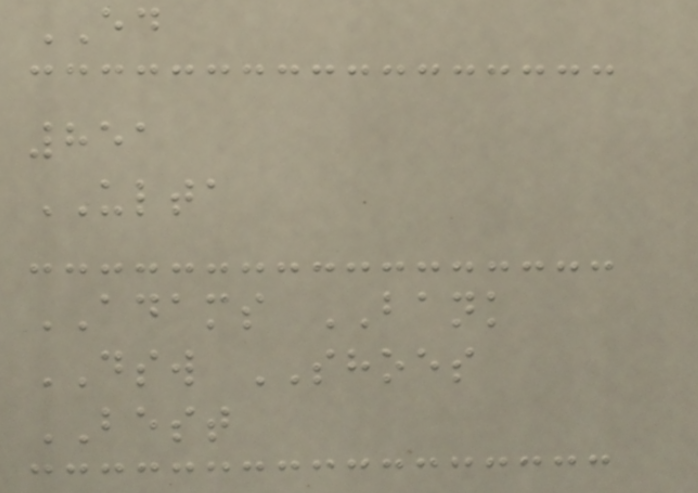ED
851
ULTA
ADAMS BANK
DSW SHOES
BEST
